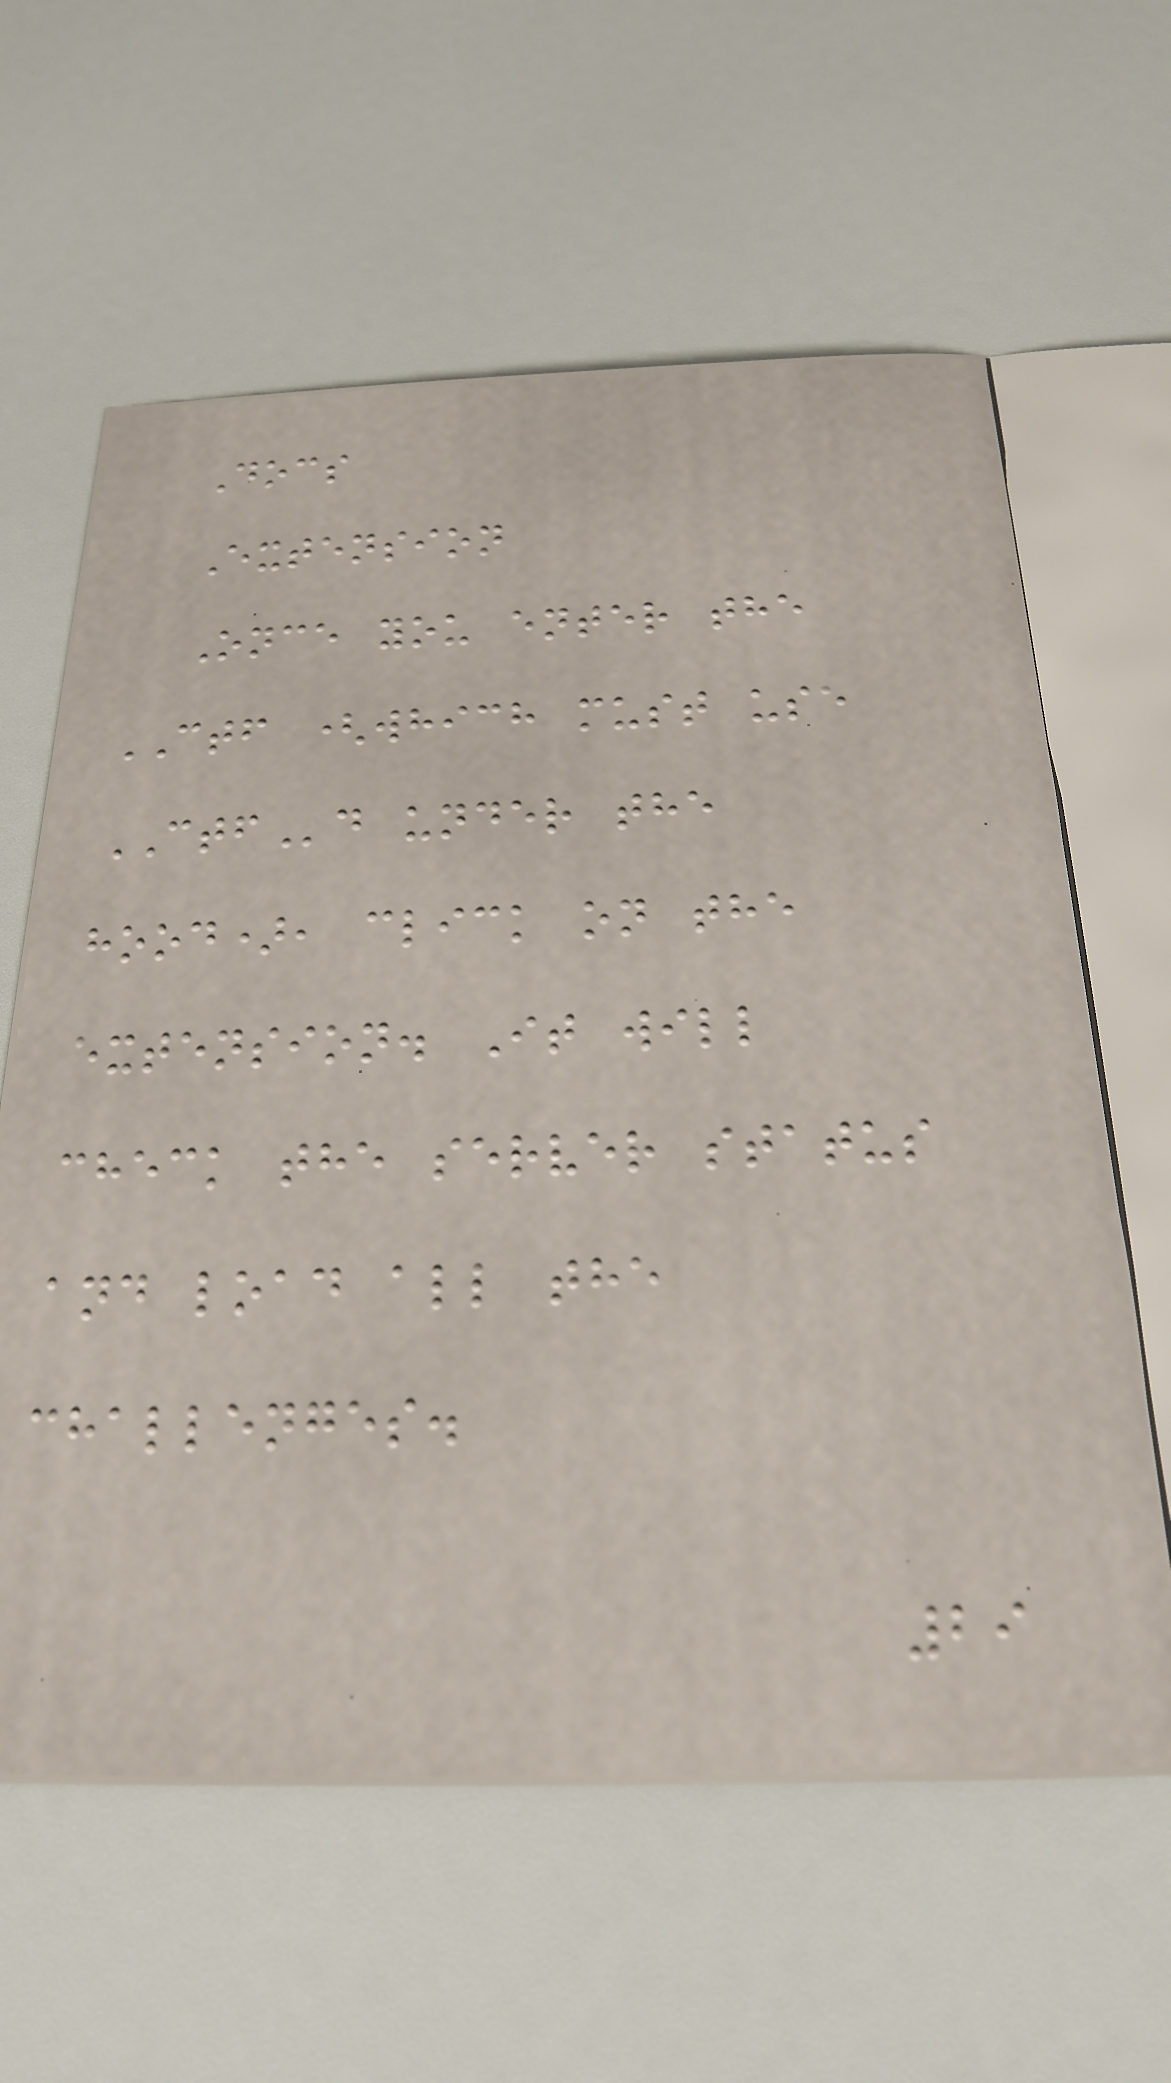Docs
Extension
Once you enter the
CTF (which must use
CTFd under the
hood), click on the
extension. It will
check the server status
and load all the
challenges.
29
